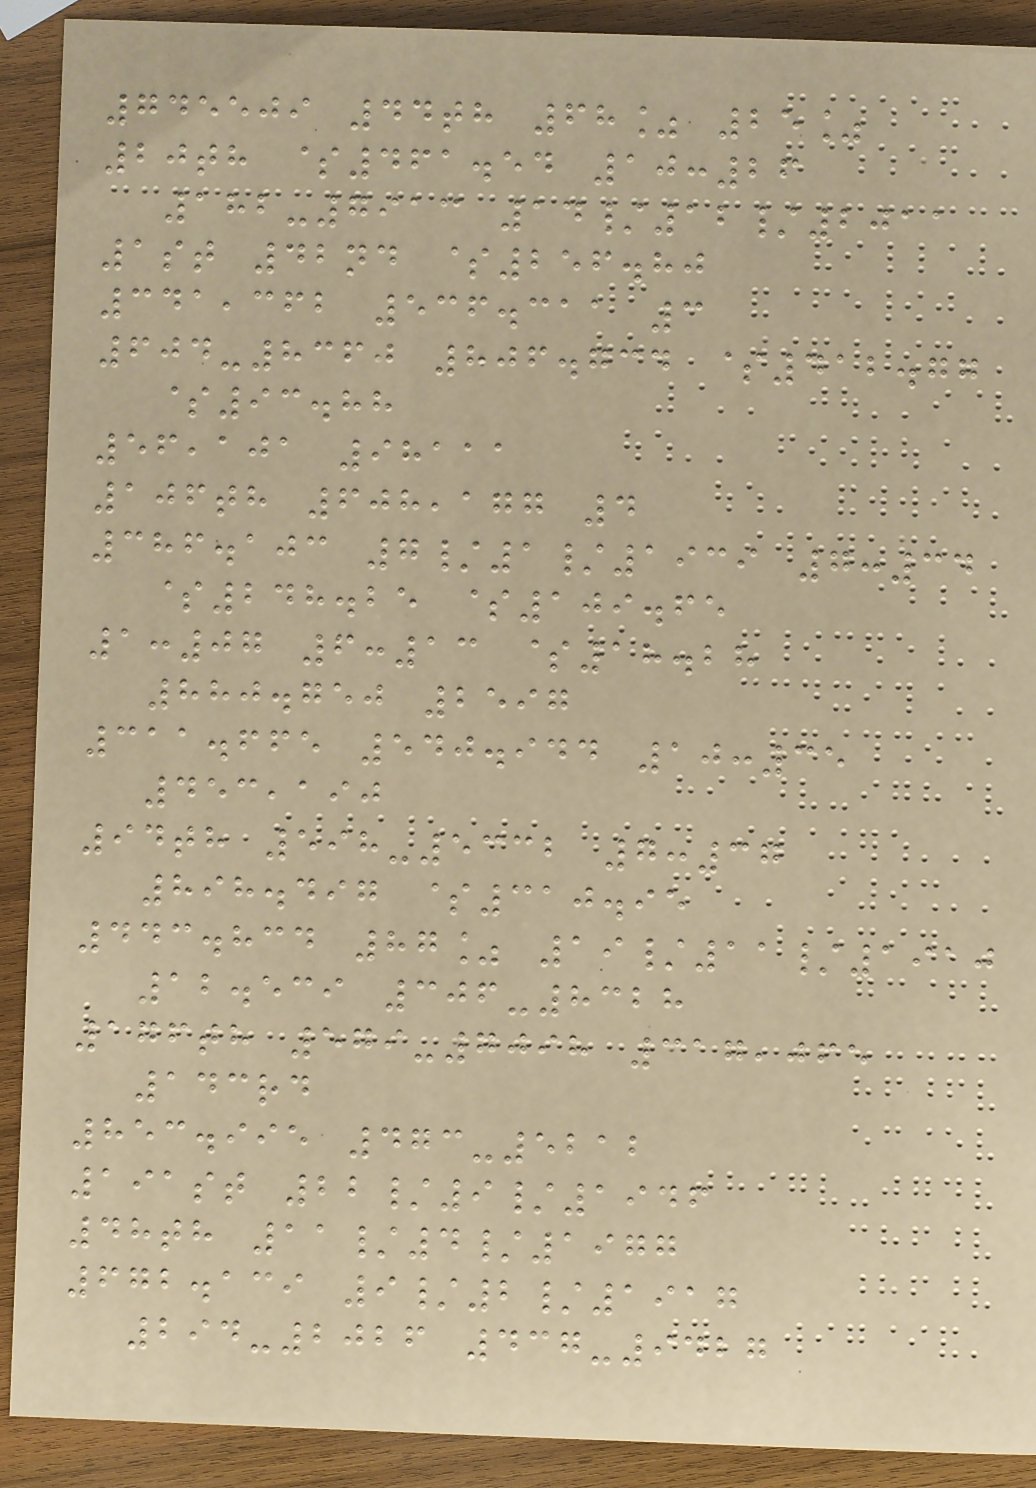745509 44th 68% 25%
20th $461.54 10:26
182-7913 14/12/2011
1st 42nd $256.80
341,362 536.311 3
604-8360 806.734 $412.77
$93.88
56,101 98111
106th 608,177 4
386.103 7/1/1939 7:34
$248.25 $109.65
1:07 6:13 $18.28
880.750 2597
311.665 540.944 10:35
453,190
94th 598-5332 7:37
898.497 $310.95
443.834 87% 19/11/1910
12.539 306-8328
176th 579-7098 317,065
143rd
853.995 473-5212
191st 22/9/1946
48th 11/4/1977
672.139 9/2/1917
294-2026 437-9427
